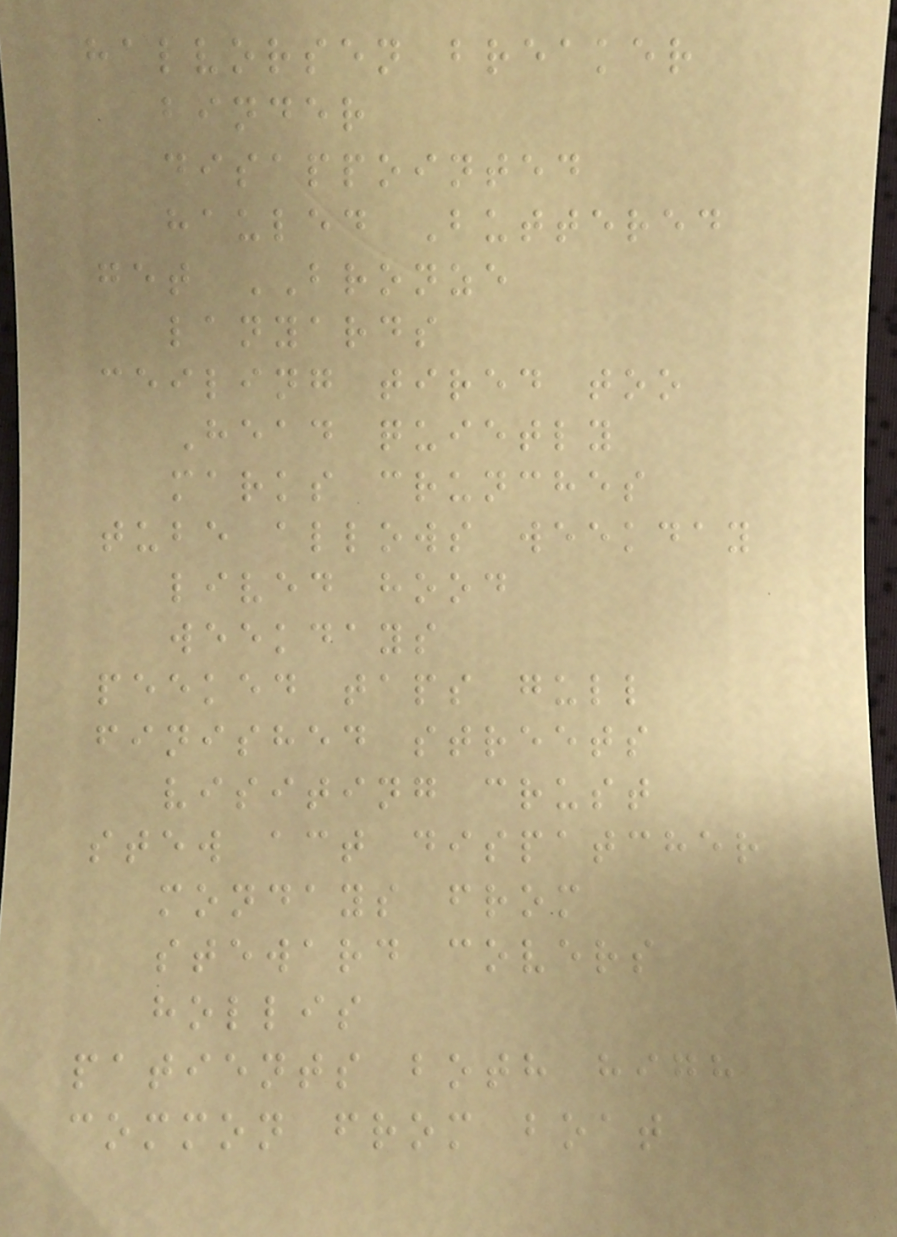halvorsen breaker
binder
disappointed
hauled Buttered
get BRONZE
lanyards
ceiling tired too
Head quietly
marks crunches
tube allows weekday
lived hood
weekdays
peeked taps gull
finished streets
visiting crust
stew act dispatcher
mondays from
steward covers
hollis
patients both high
common from boat
